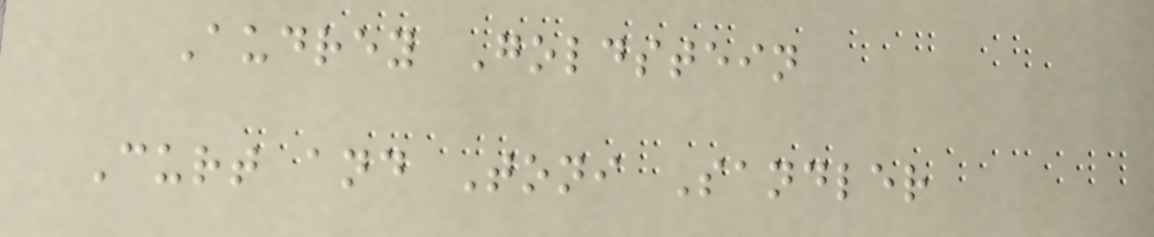Audrey Goldstein
Curt and Toni Sandler
